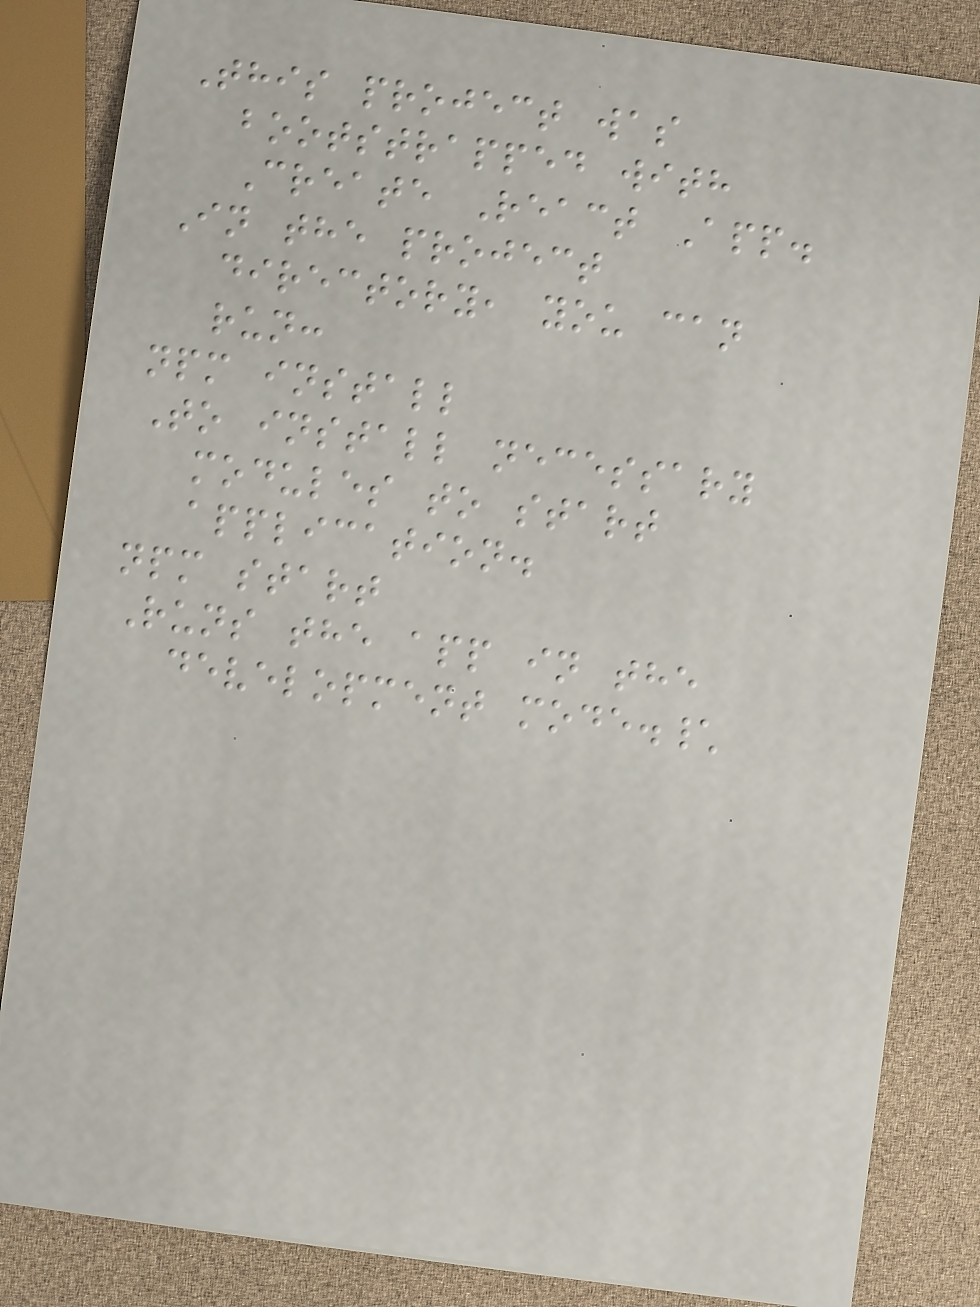This project was
bootstrapped with
Create React App.
In the project
directory, you can
run:
npm install
To install necessary
modules to start
application.
npm start
Runs the app in the
development mode.\
